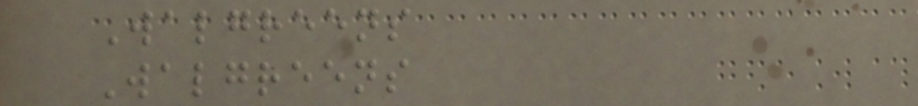Walgreens
Walgreens
